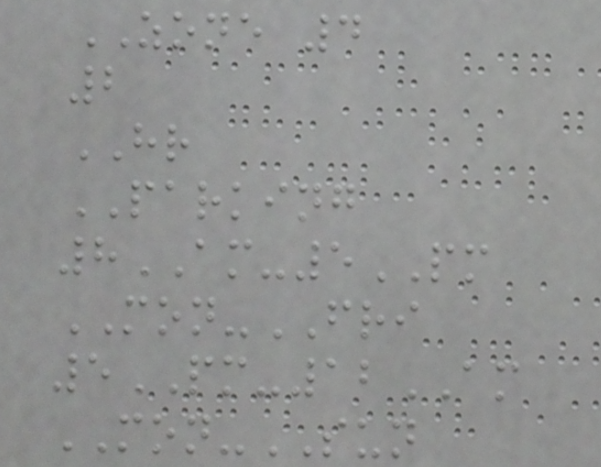ZONE 4
2
HR
PARKING
8AM-5PM
MON-FRI
5PM-12AM
MON-SUN
